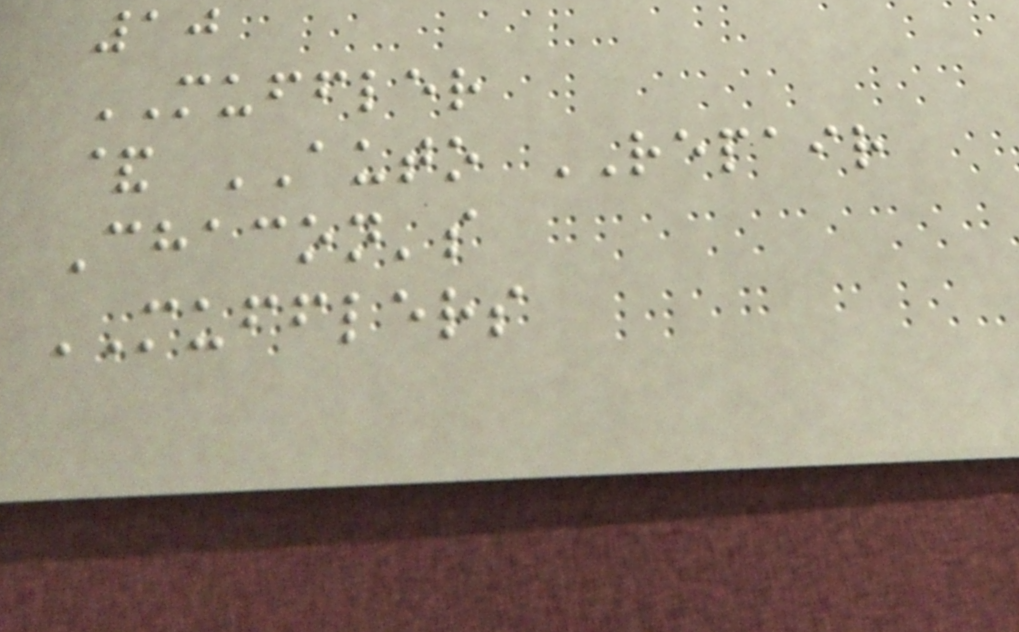10
MUFFLER
& AUTO REPAIR
Chacon's
MUFFLERS
